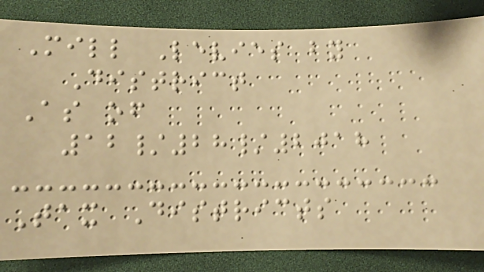Mill Levies by
District
As of
12/28/2018
Tax Districts
